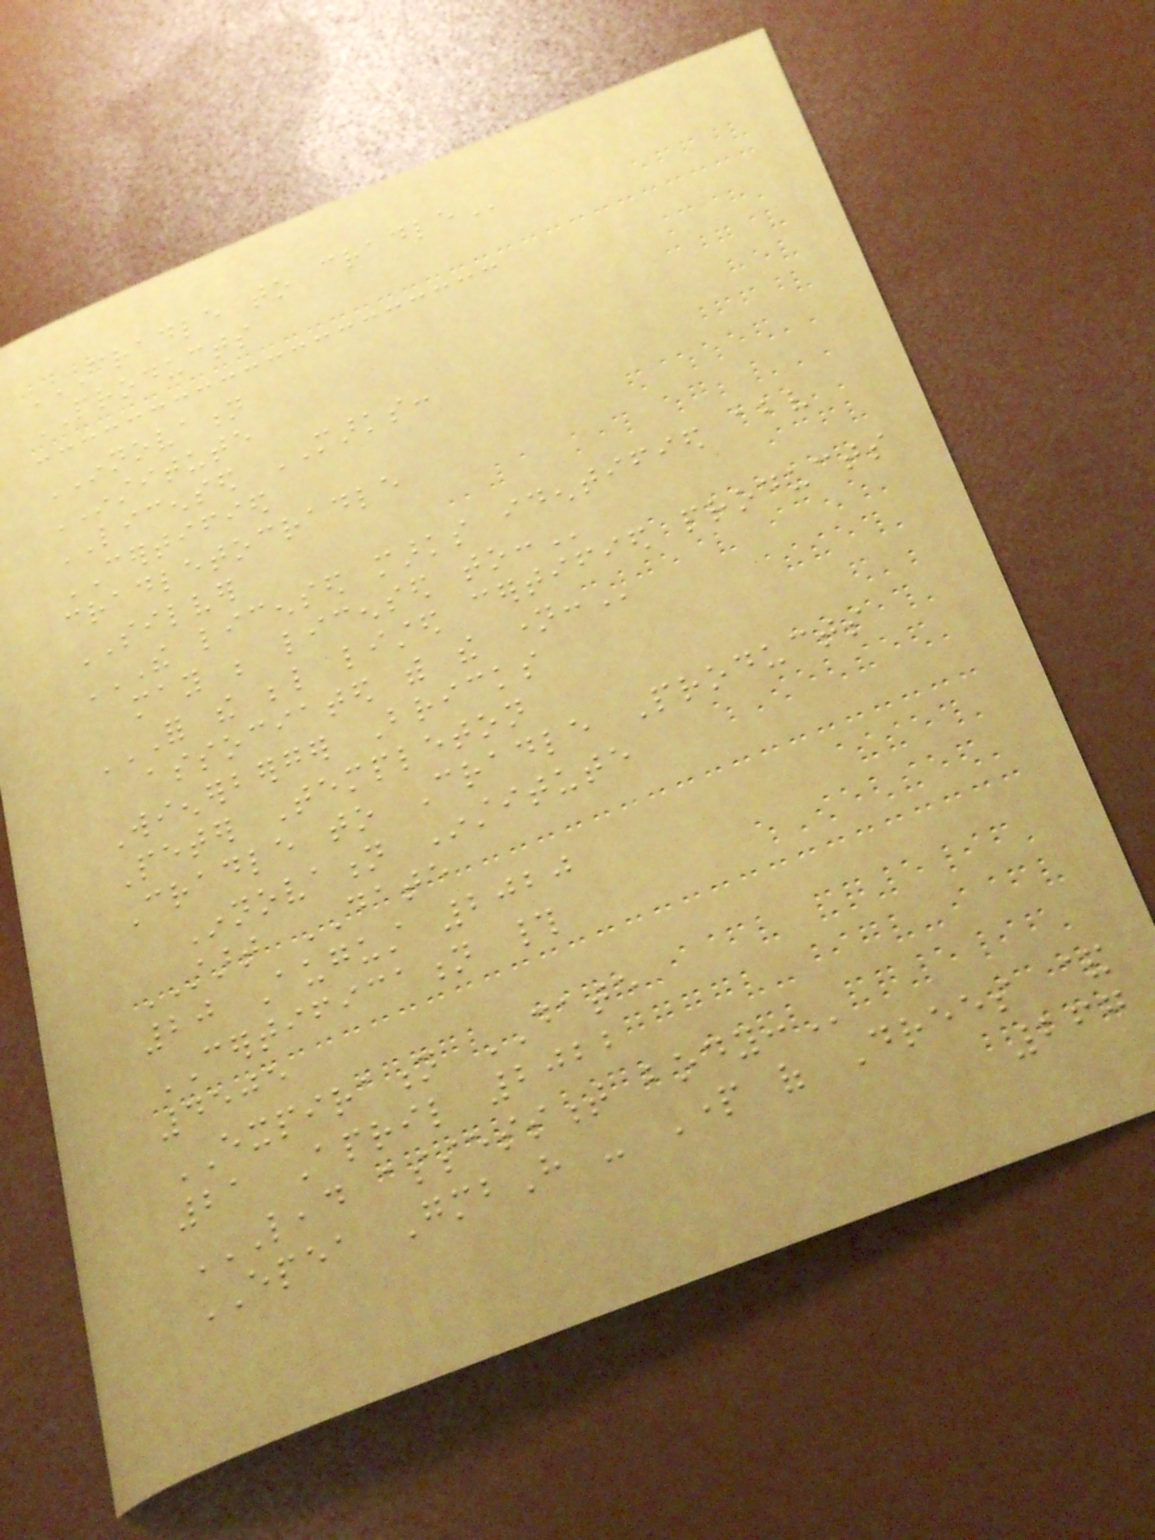CRADLE TO CRADLE
PRODUCTS
INNOVATION
INSTITUTE
LICENSED MARKS:
CERTIFIED
cradletocradle
SILVER
THE LICENSED MARKS IDENTIFIED ABOVE
MAY BE LICENSED TO:
FOR THE BELOW LISTED CERTIFIED PRODUCTS
ASSOCIATED WITH THE NAME:
Wienerberger Bricks
Peter Templeton
Cradle to Cradle Products
Innovation Institute
START DATE
20 August 2020
CERTIFICATION #
4505
EXPIRATION DATE
21 April 2022
LEAD ASSESSMENT BODY:
EPEA GmbH - Part of Drees &
267
